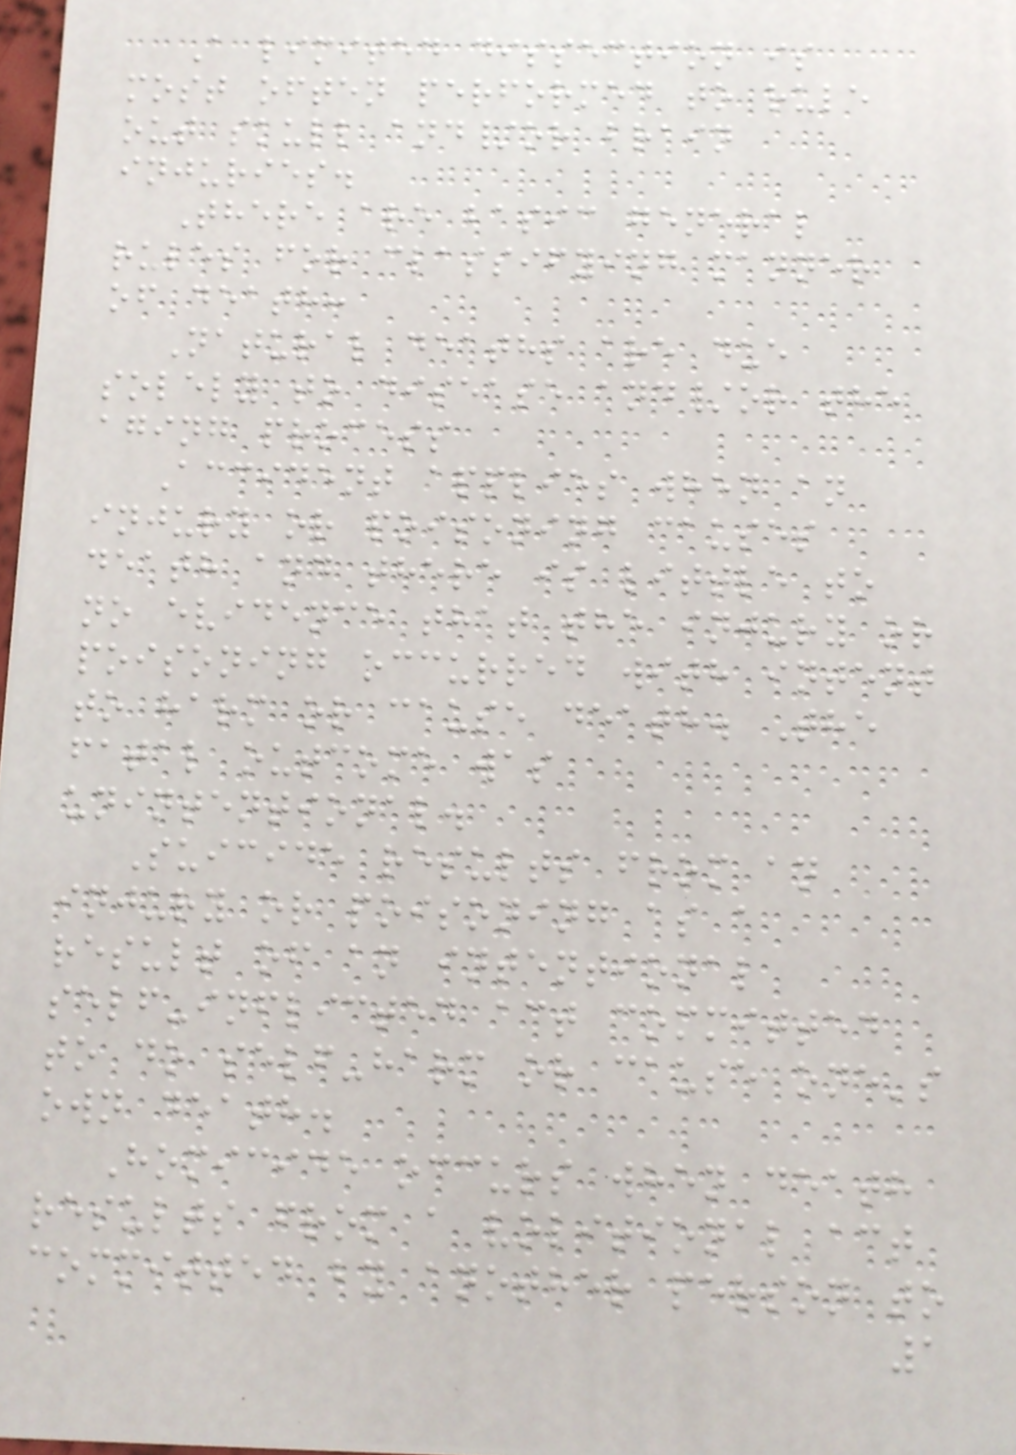A limited dissection is
most often performed to rule
out skull and/or brain
injuries.
There are basic general
rules for classifying manner
of death:
Natural deaths are due
solely to disease and/or the
aging process
Accident applies when an
injury or poisoning causes
death and there is little to
no evidence that the injury or
poisoning occurred with intent
to harm or cause death. The
fatal outcome was
unintentional.
Suicide results from an
injury or poisoning as a
result of an intentional
self-inflicted act committed
to do self-harm or cause one's
own death.
Homicide occurs when death
results from a volitional act
committed by another person to
1
